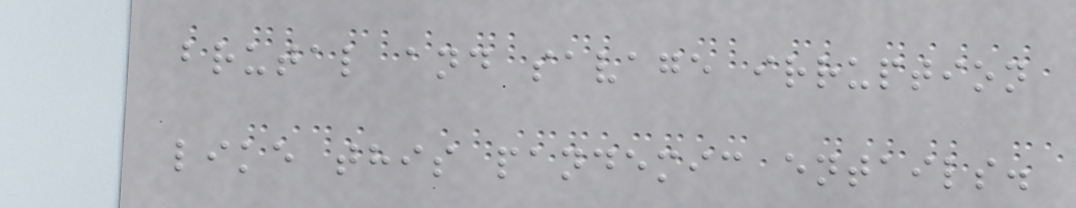brutal and savage irruption
like this pandemic entails.
